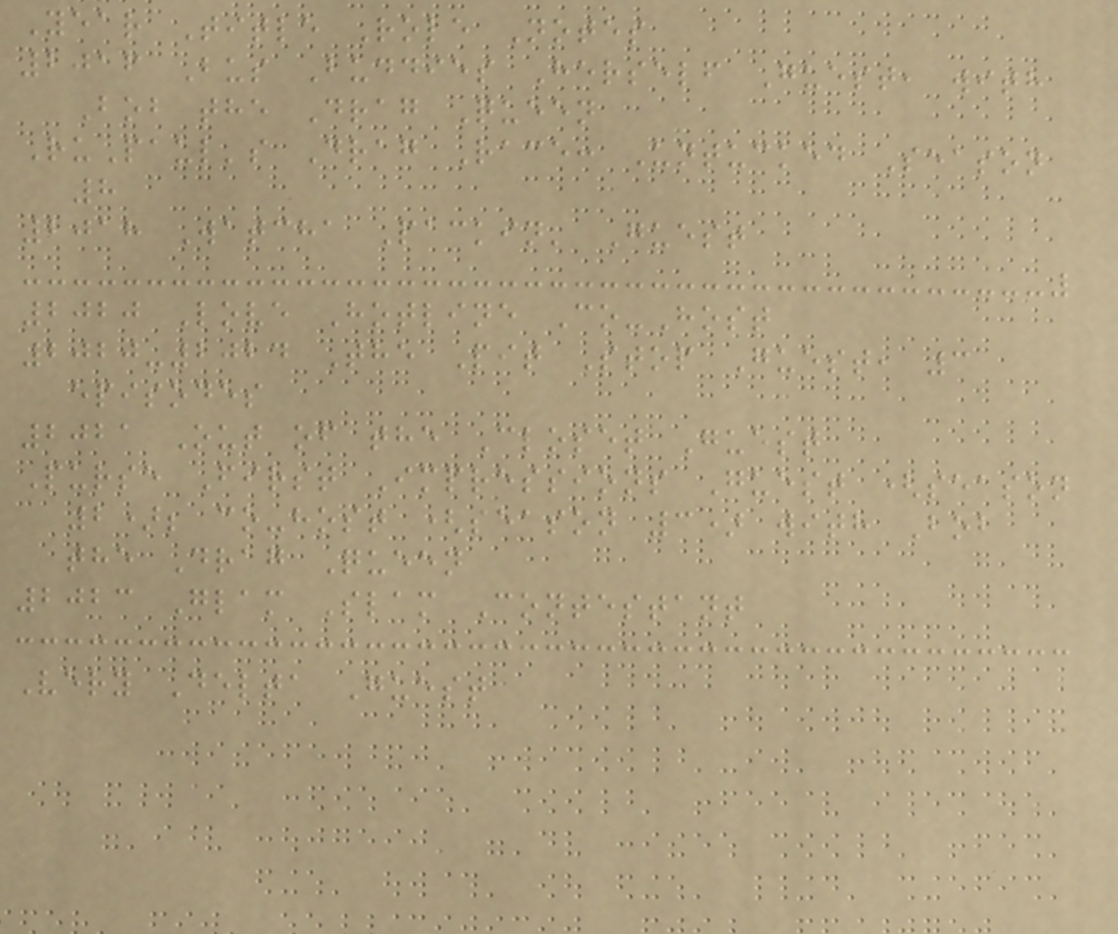Year Title Role Notes
2016 Bus Buddies Herself Guest, with
Bob the Drag Queen
RuPaul's Drag Race: Untucked Season
8
2018 Watcha Packin' Guest
2020 Love Hotline Co-Host
2020-2024 The Pit Stop Guest, 3
episodes
2021 Out of the Closet Guest
Purse First Impressions Guest (season
2); co-host (season 3) with Bob
the Drag Queen
2023 Glam Slam Contestant
Very Delta Guest
